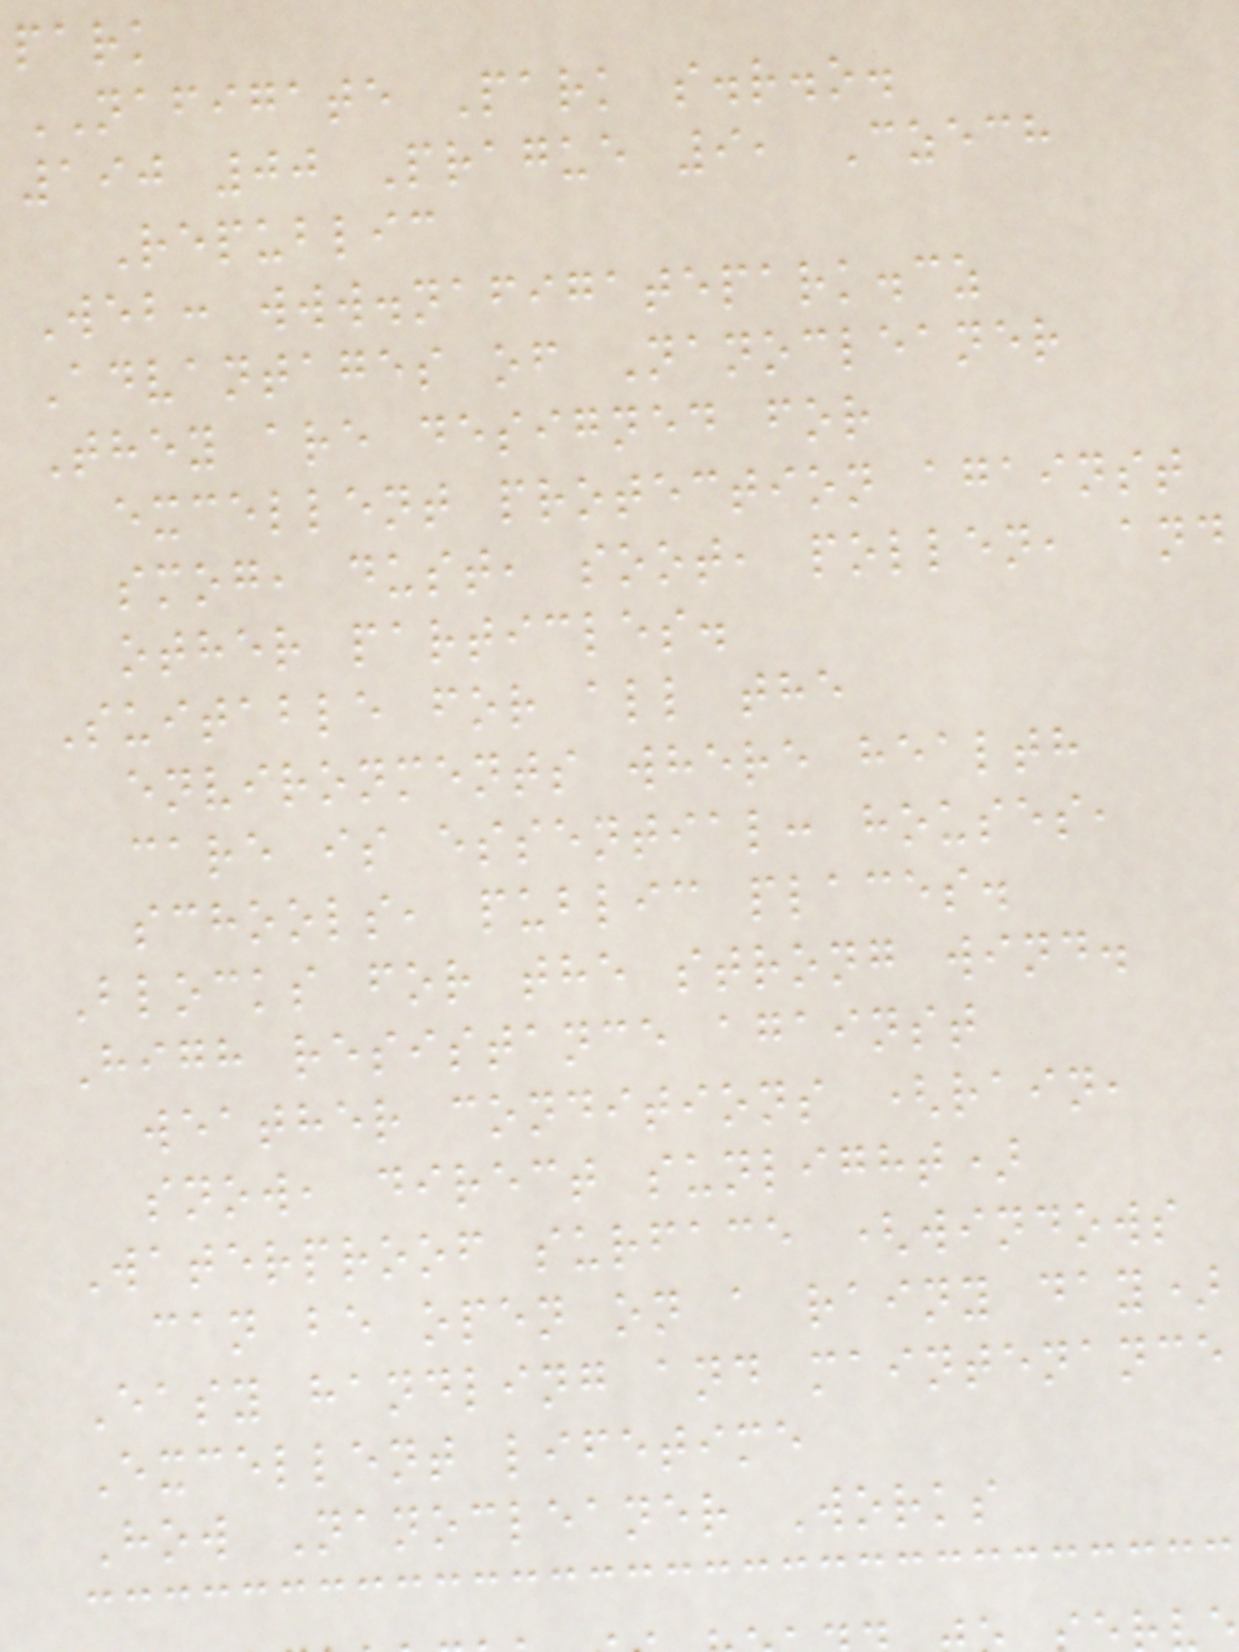park
NAFIGATE Park s.r.o.
190 00 Prague 9, Czech
Republic
Web: www.nafigatepark.cz
Advantages of Nanocleaner
They are designed for
excellent protection against
smog, dust, soot, pollen, and
other particles.
Suitable for all the
environments where health
care is essential: houses,
schools, public places.
Blocks for the strong wind.
High resistance against
weather conditions (rain,
snow, direct sunlight)
Waterproof surface (windows
can be open on a rainy day)
Easy handling and maintenance
Excellent lifetime
How Nanocleaner Works
